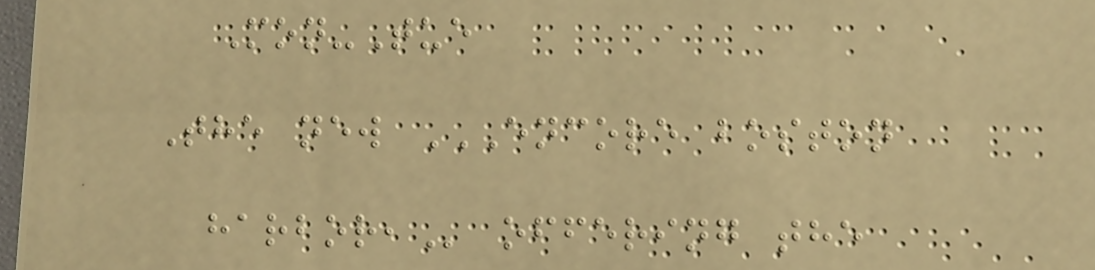Mon-Tue
The new ENCORE BOSTON
HARBOR, offering the
